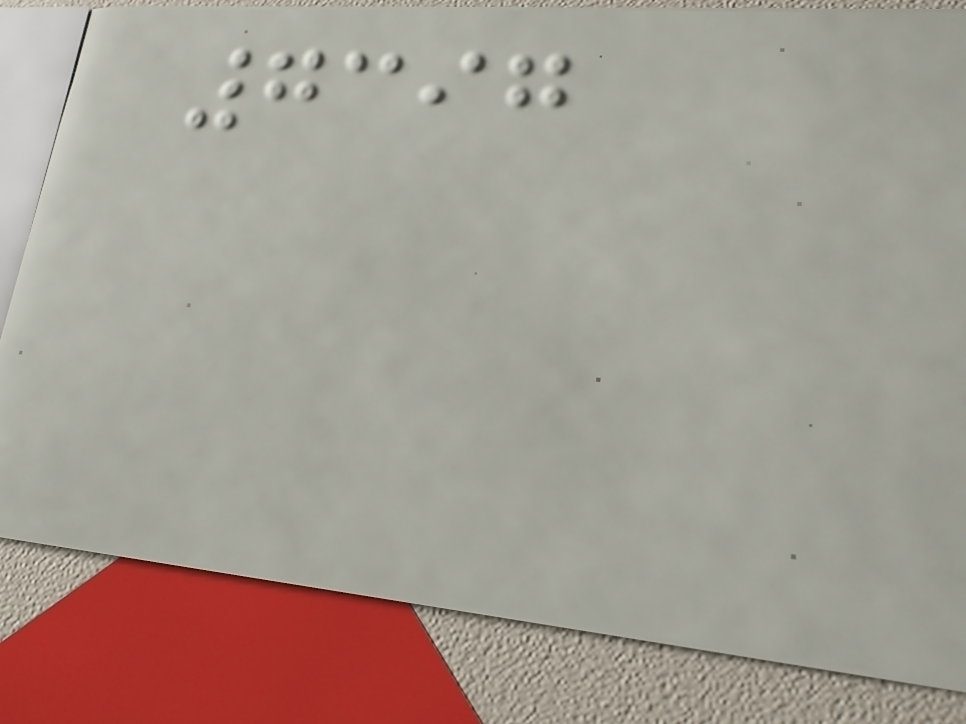7397
